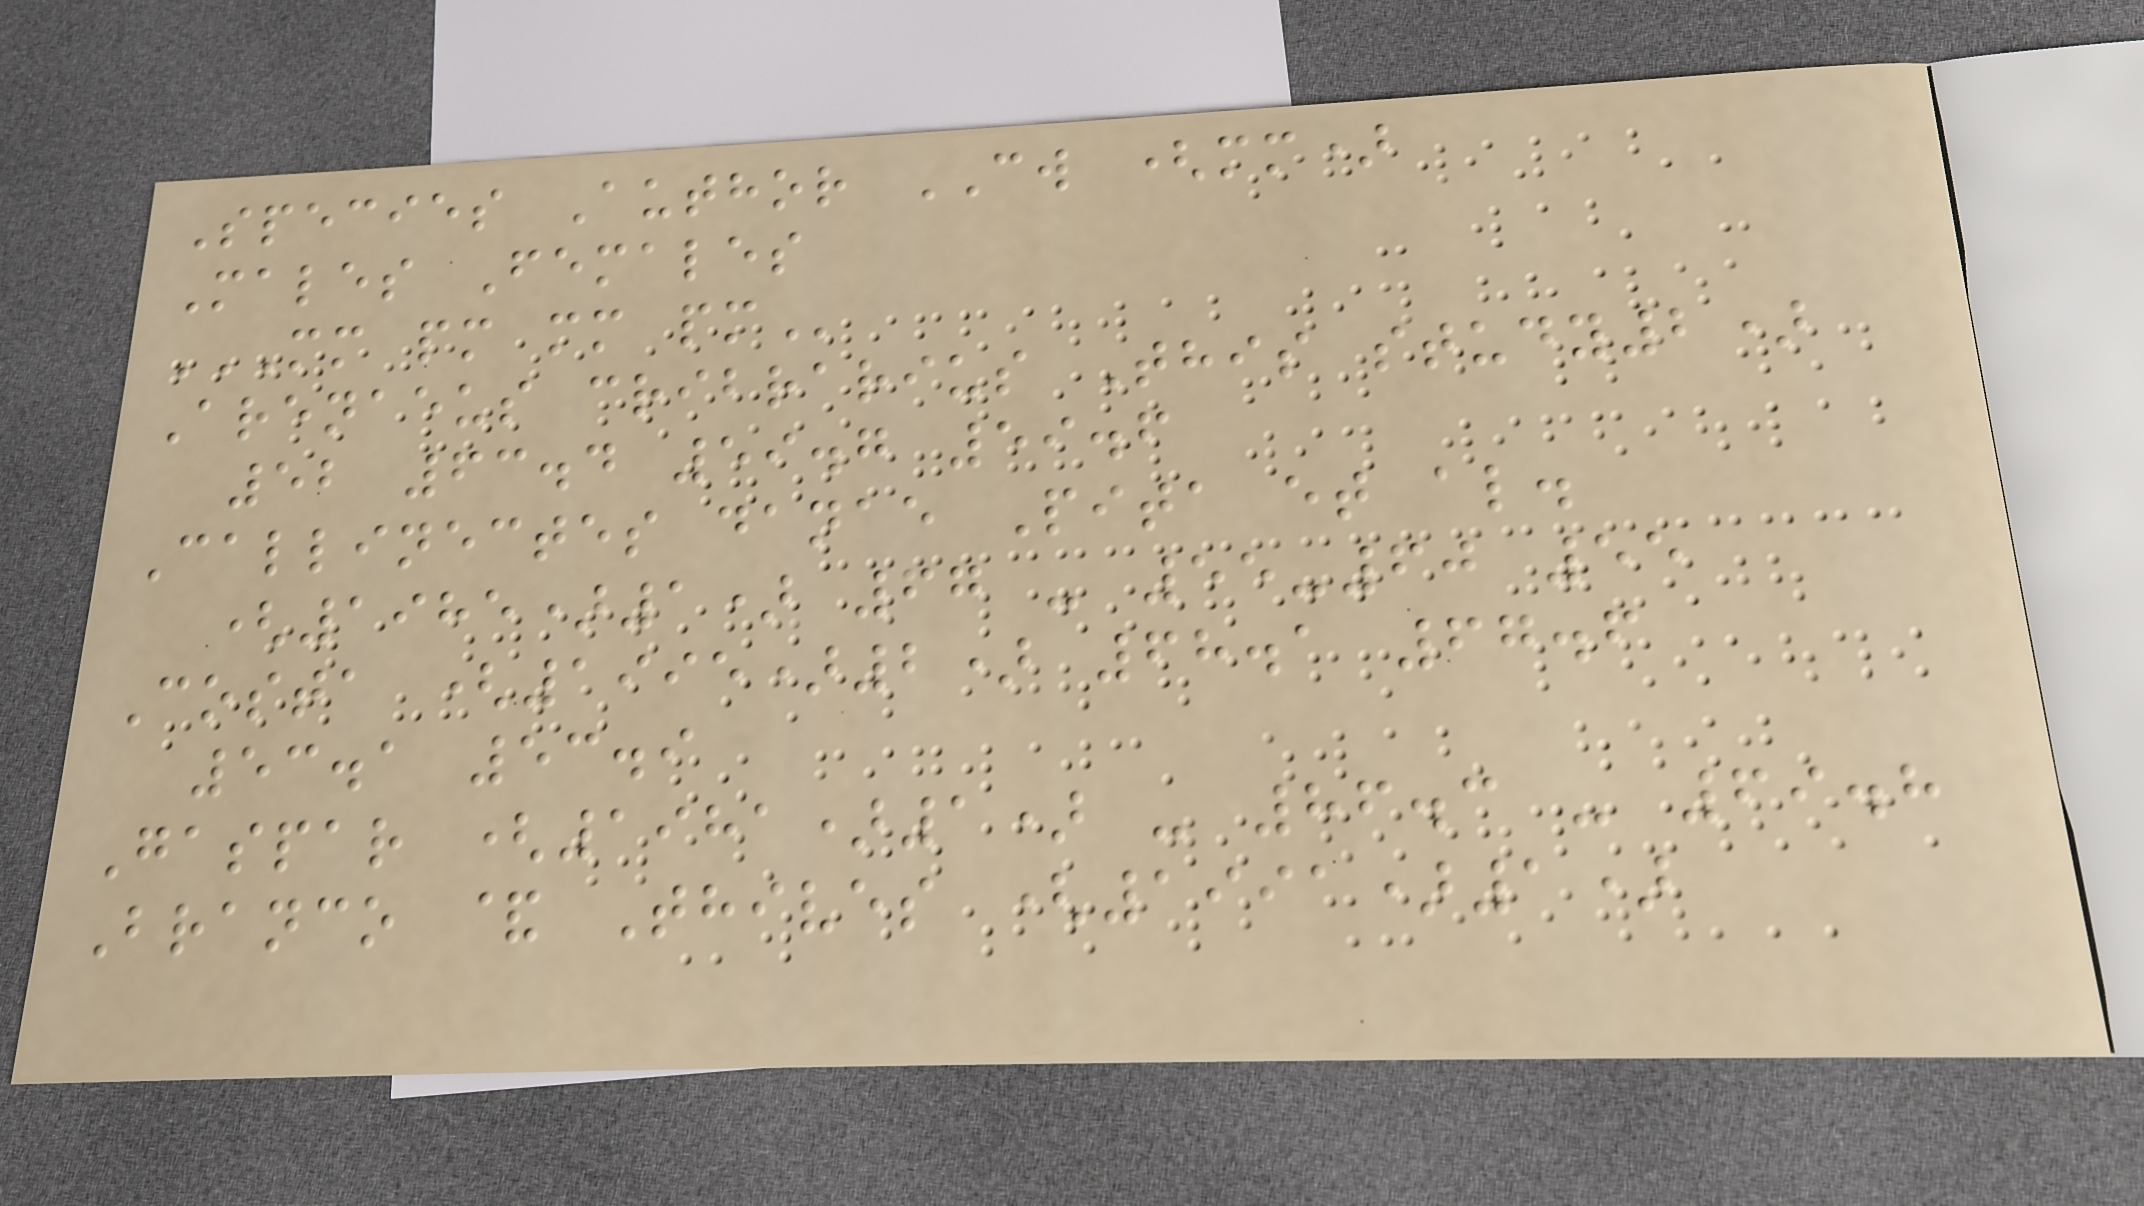Species Author CW (mm)
Males Females
MM PM MM PM
Arenaeus cribrarius This study2)
52 63.4 59.7 59.6
Callinectes danae Pita et al.
(1985)1) 67 - 55-60 55
Costa (1995)2) 68.1 67.6
53.1 53.9
Gaspar (1981)1) - 86.3 - 69.8
Branco & Thives (1991)1)
